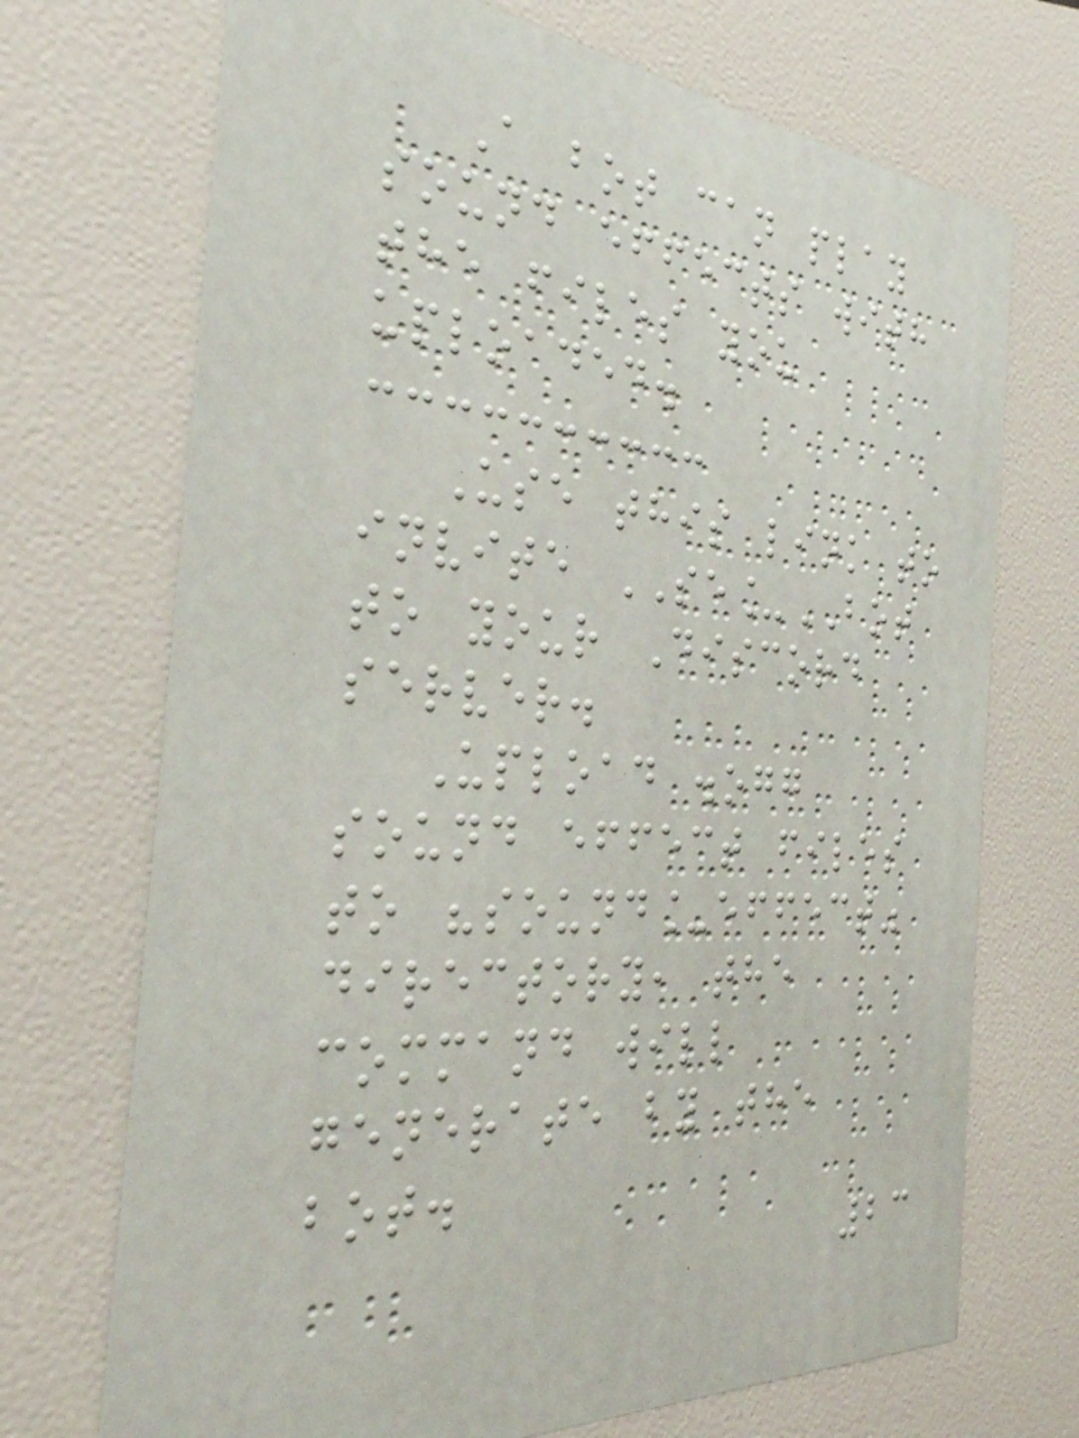A bot can play
sound effects with
the files you
uploaded.
Use this link to
invite SE_BOT
to your Discord
server.
Upload .ogg
sound effect files
to "sound_effect"
directory, the
command will
generate by the
bot.
23
